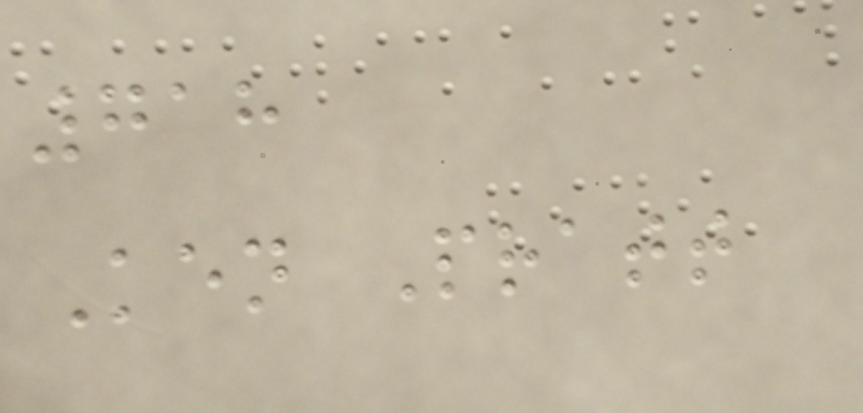718
Ken Pratt
